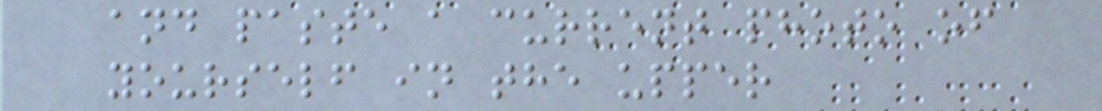and paste a current photo of
yourself in the upper
